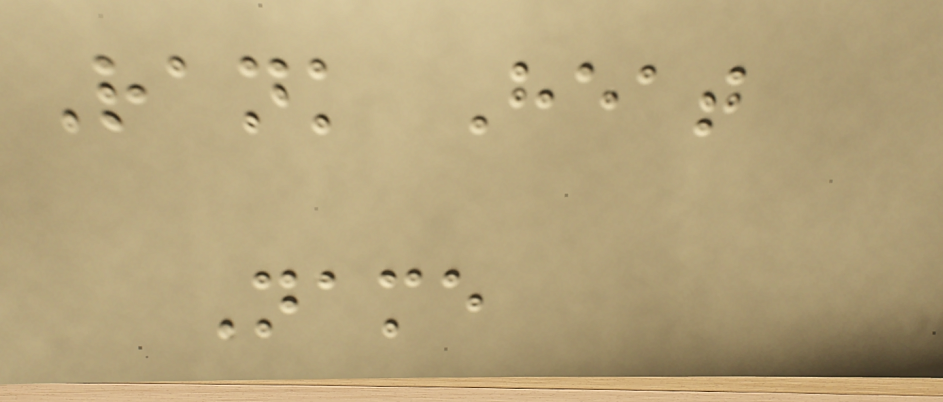Rank Heat
Name
